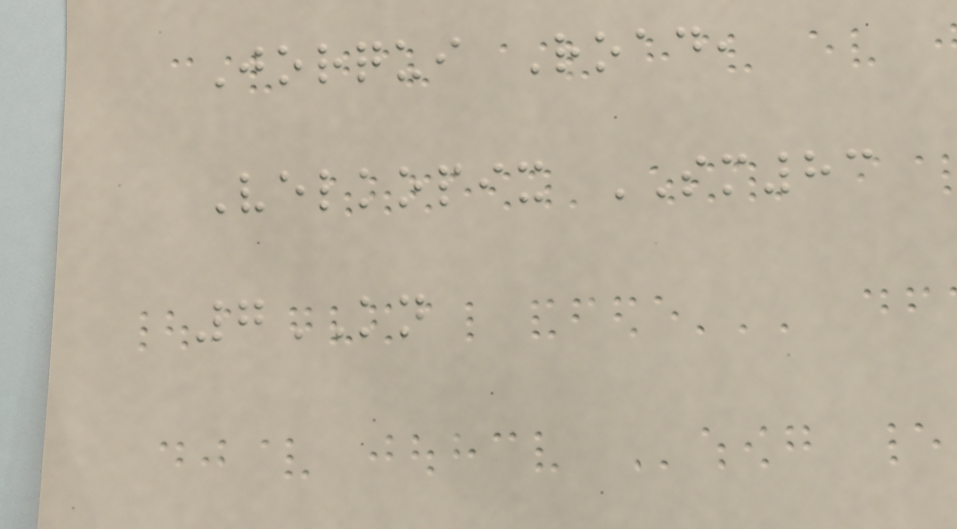Jorqui Road,
Velkopix SM83
7KN
